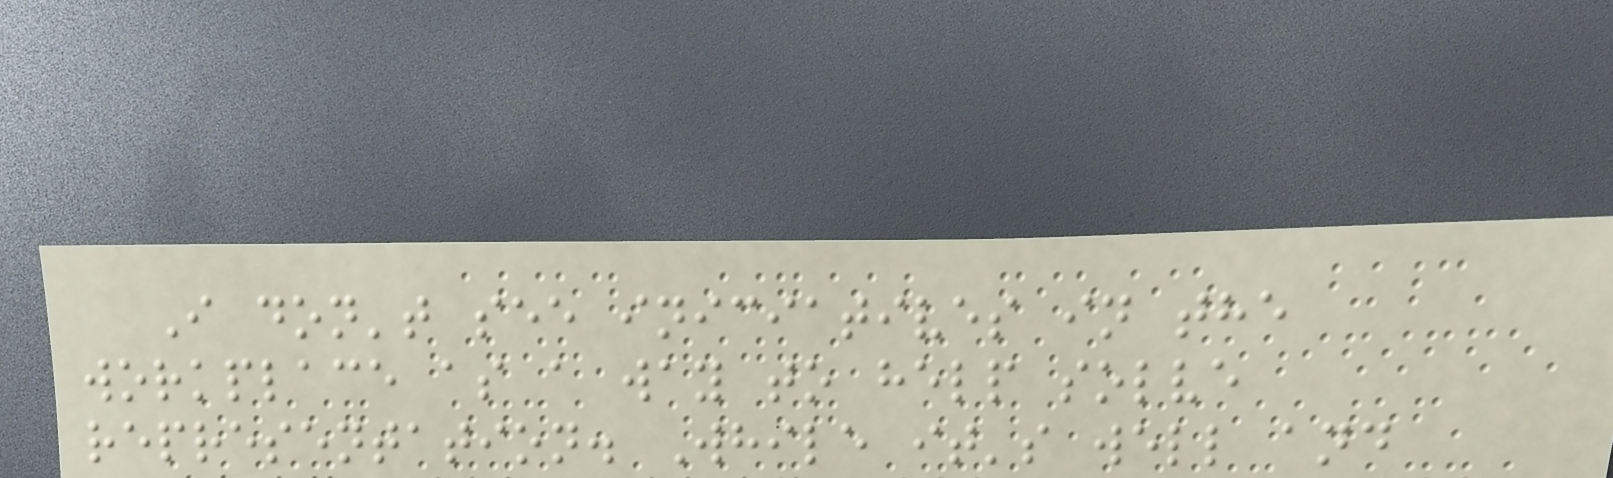I don't see iniciatives in the
workplace as a way to help solve
representation. While it's well and
